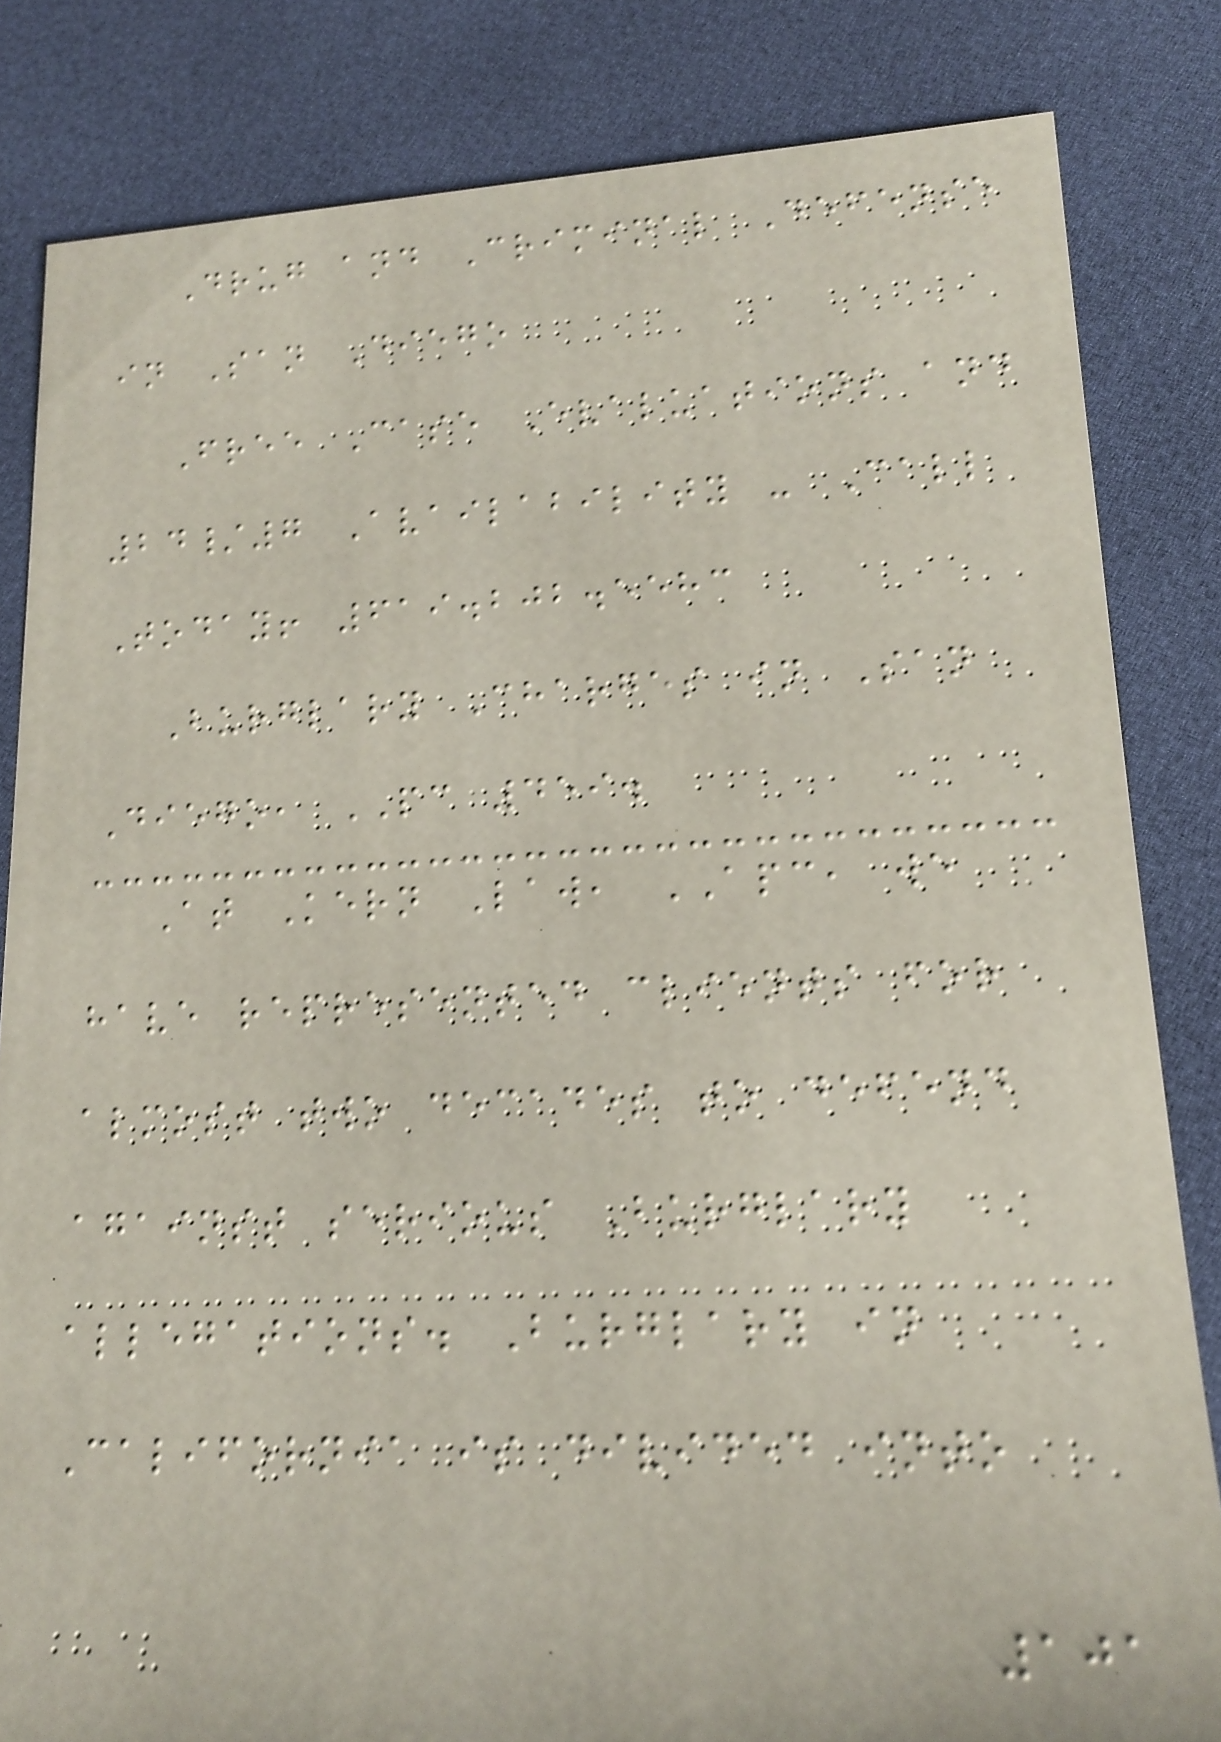Drug and Criminal Defense
in San Diego
Free Case Evaluations and
24/7 Availability - Call
Today! 619.202.5583
Burglary Charges in San
Diego, PC 459.
At Kern Law, APC, we
have represented clients for
almost two decades to defend
against serious Burglary
allegations. Burglary in
California is divided into
101
